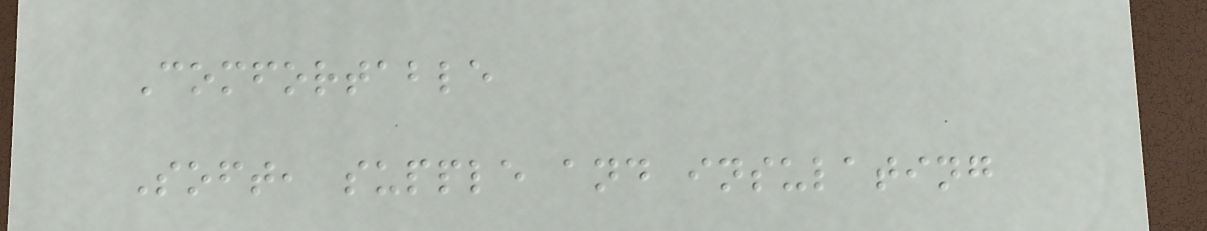Comfortable
Soft, supple and insulating
